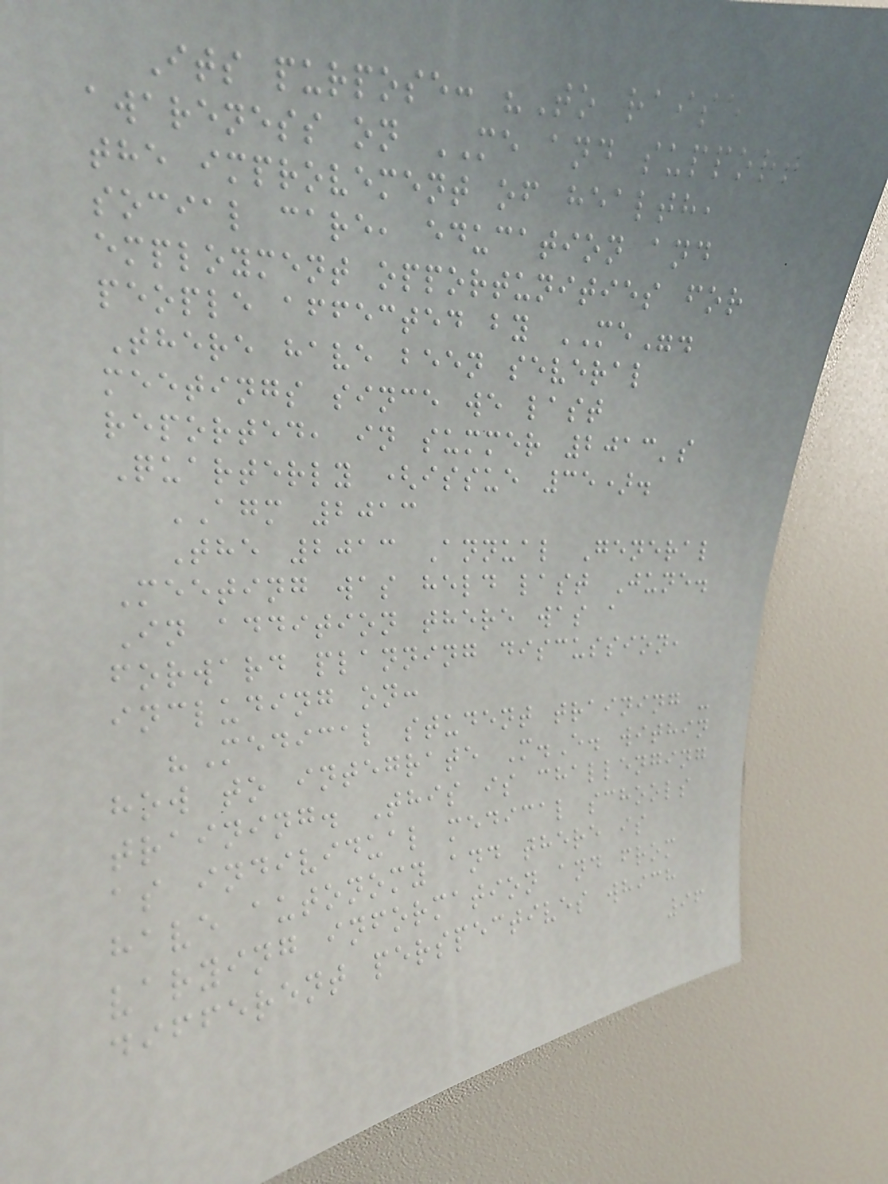Its purpose: "To raise
awareness on ME and support
the improvement of health,
social care, education and
employment opportunities for
people affected by ME".
There have been several
meetings since we last
reported, in summer 2013's
Quarterly (issue 35).
AGM 2013
The 2013 Annual General
Meeting was held last June.
In addition there was a
forward planning discussion,
including on:
"Medical student training -
how to integrate M.E. within
training. This is challenging
as individual medical schools
have autonomy and there is
varying information and from
different perspectives which
96
